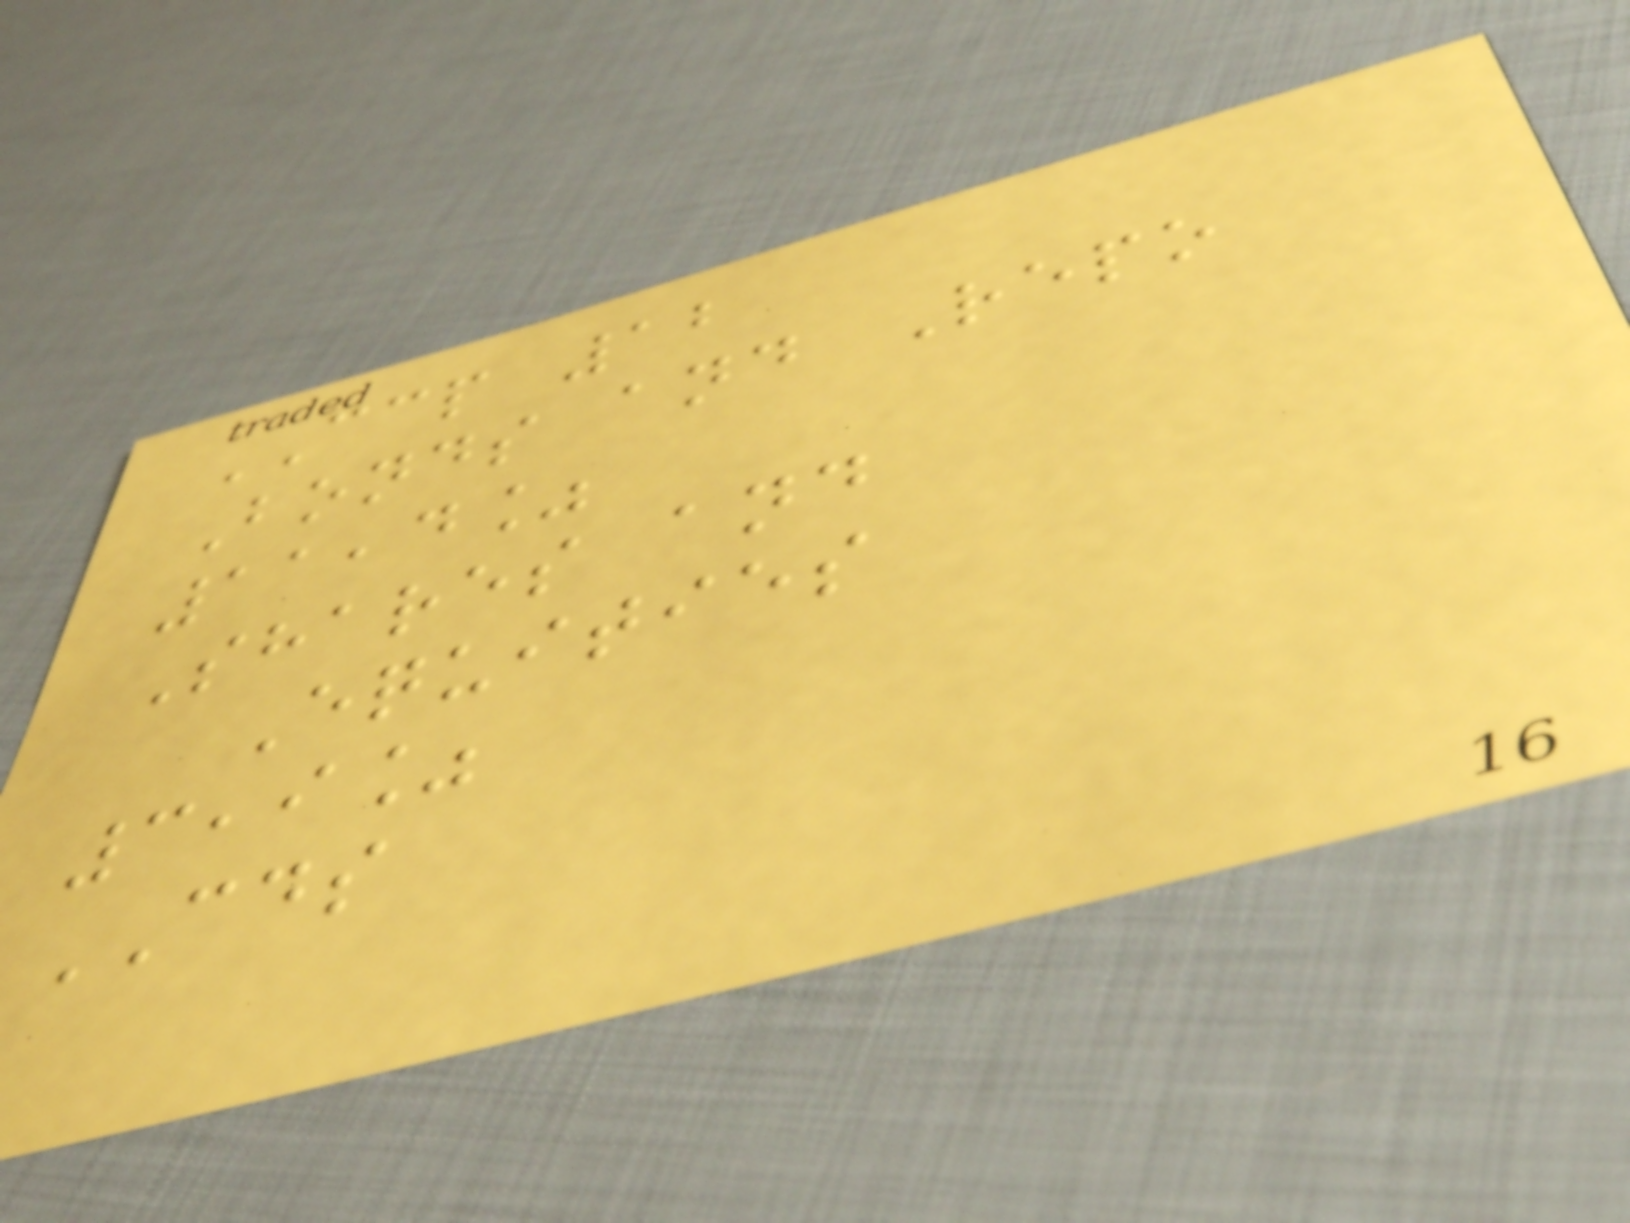CCP 12
Bonds and Repo
11,4%
Shares and
Equities
3,9%
CDS
